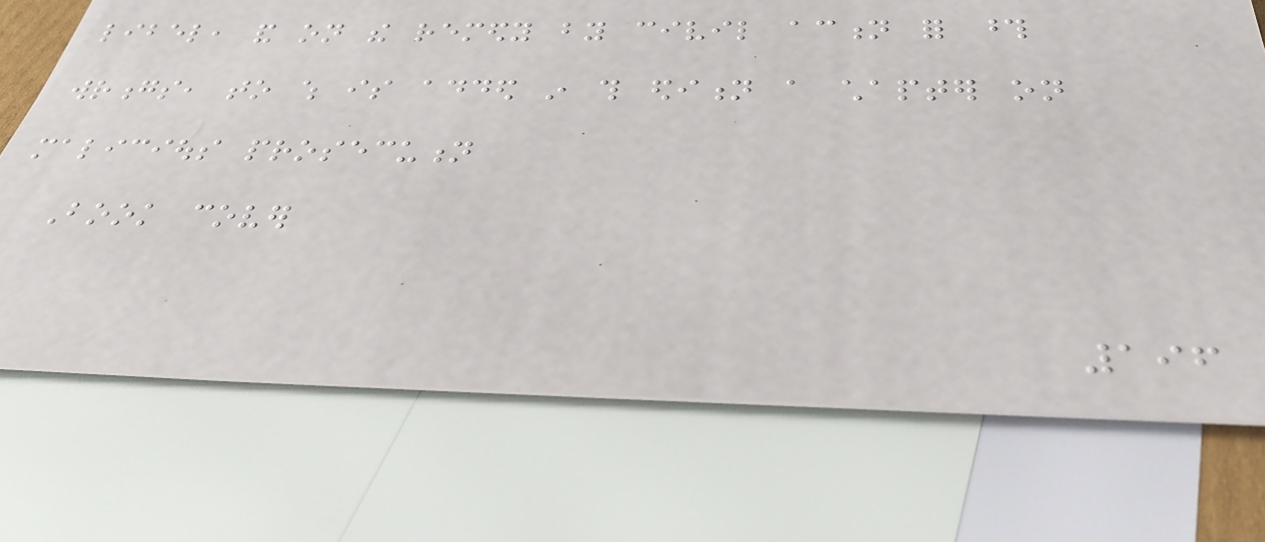libel, and on the remedy by civil action for those
wrongs, to which is added in this edition a chapter on
malicious prosecution
Book cover
196
